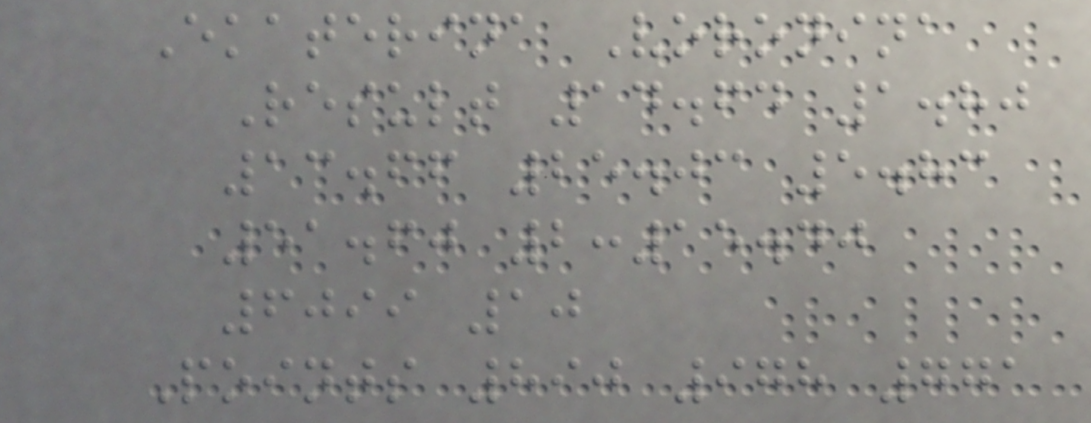Ekaterina Voronina
Result 14.64 1.80
13.66 25.03 5.83
51.60 2:15.40
6099 10
Points 890 978 771
